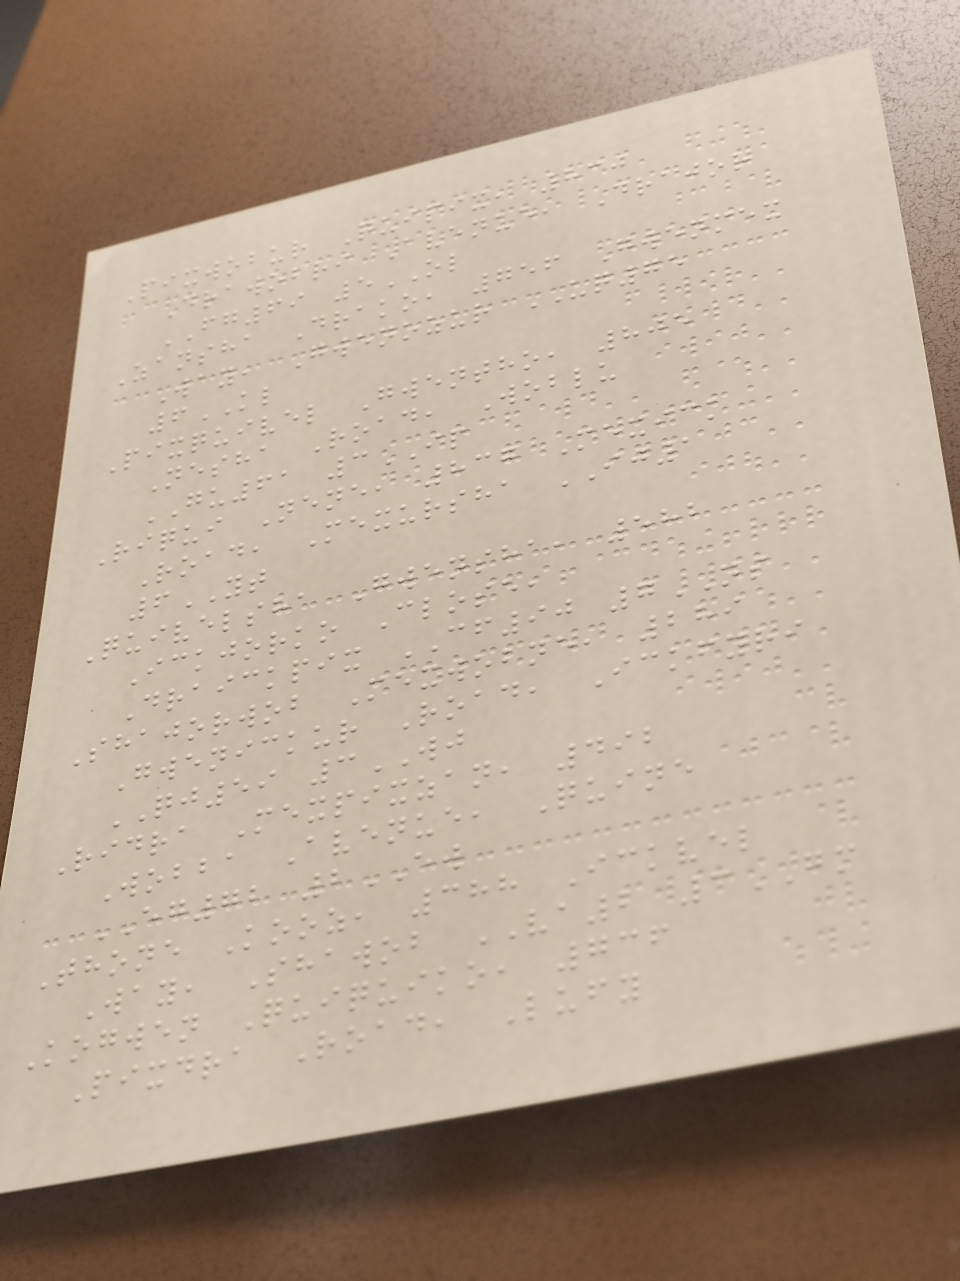Pixwobur Quipix, 830
Drawobri Avenue, Drajor
FG69 5OL
Zansha Drako, 756 Gwenmex
Way, Gwenozur UQ75
6KL
Pixquivel Gwentho, 805
Nesha Road, Woblu
GU61 3IP
Riqui Nene, 837 Mexick
Road, Mexursha IJ1
6YT
Quivelsha Gwensha, 582
Ickjorko Close,
Draickpix CF90 7NS
Shajorwob Mexwobne, 289
Gwenickur Road, Ickfyri
QJ59 3WJ
Ridra Mexpixzan, 492
Wobba Avenue, Quine
EG72 2EW
Thone Kooz, 388 Ickvel
Way, Shawob VA2 3GM
Kogwen Quiquiko, 736
Pixdra Road, Lufy
